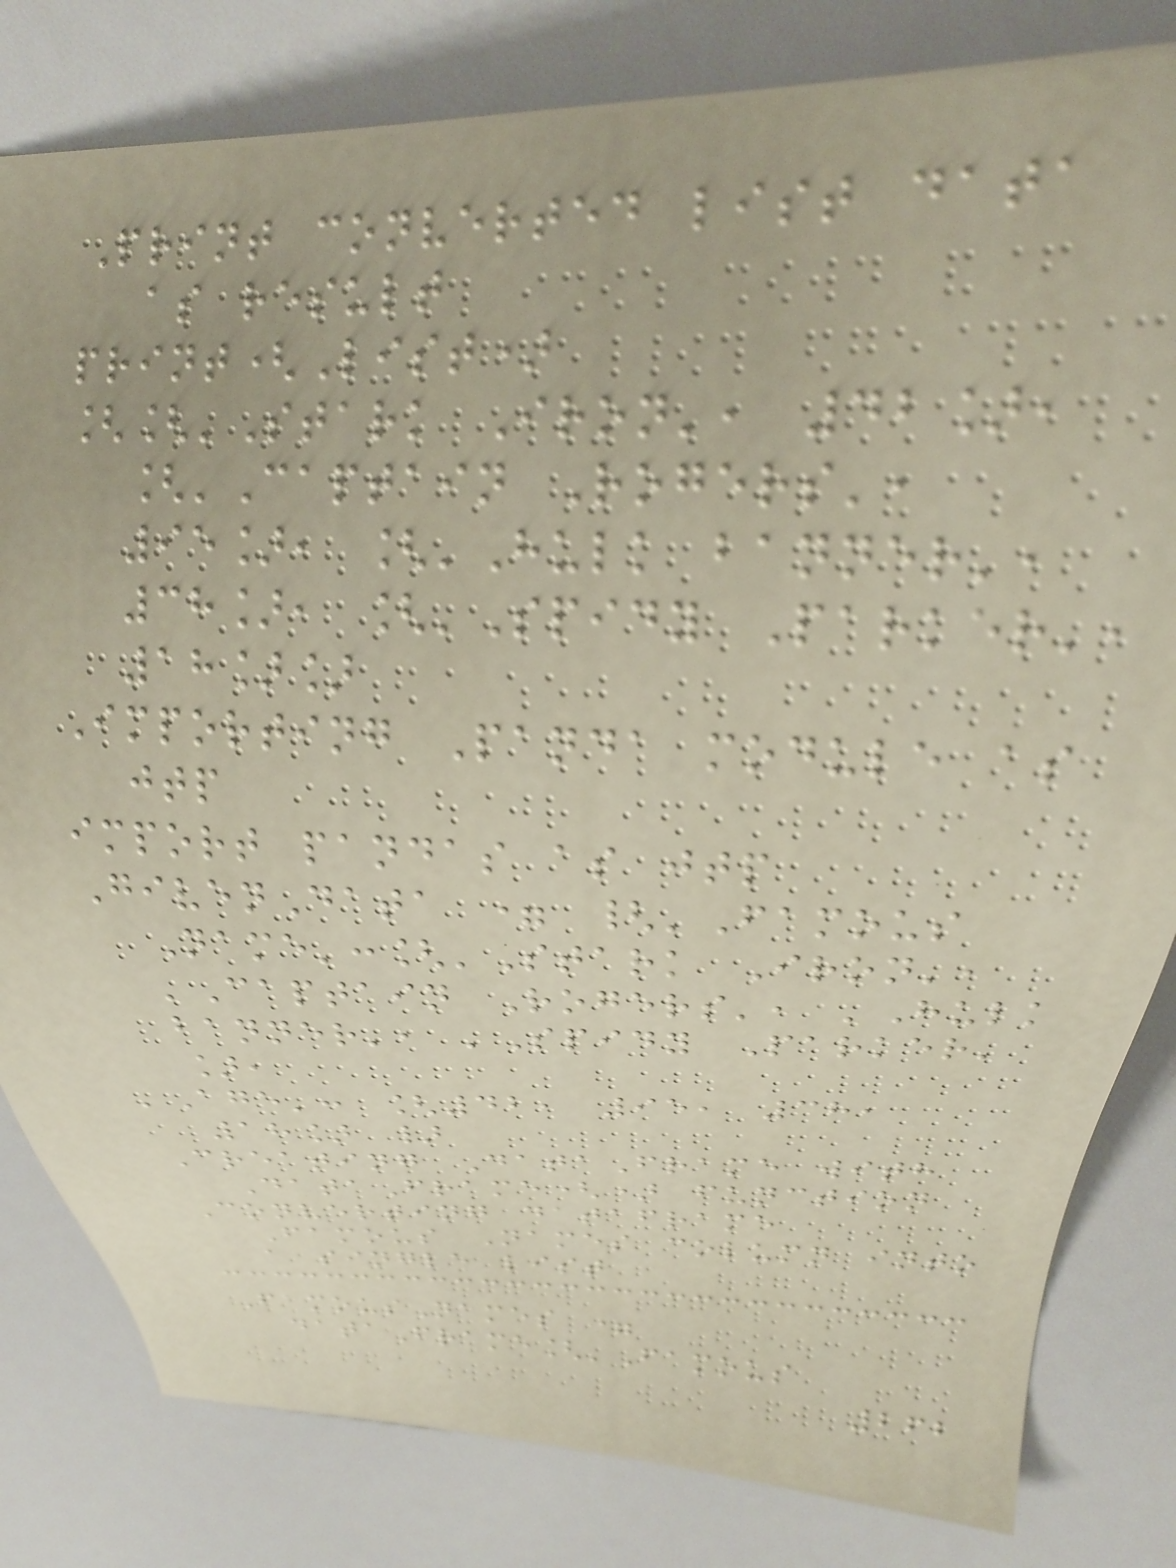Print converted list data
as result
print(List)
[['Stark Iron', 42],
['Captain Rogers',
95], ['Hulk banner',
38], ['Spidy Parker',
18]]
Importing Panda module as
jtp
import pandas as jtp
GivenData = {'Famous
Name':['Stark Iron',
'Captain Rogers', 'Hulk
banner', 'Spidy Parker'
],
'Age': [42, 95, 38,
18] }
Creating DataFrame with
DataFrame() function
Converting dataframe
Famous Names column into
a single list
FamousNames =
dataFrame['Famous
262
